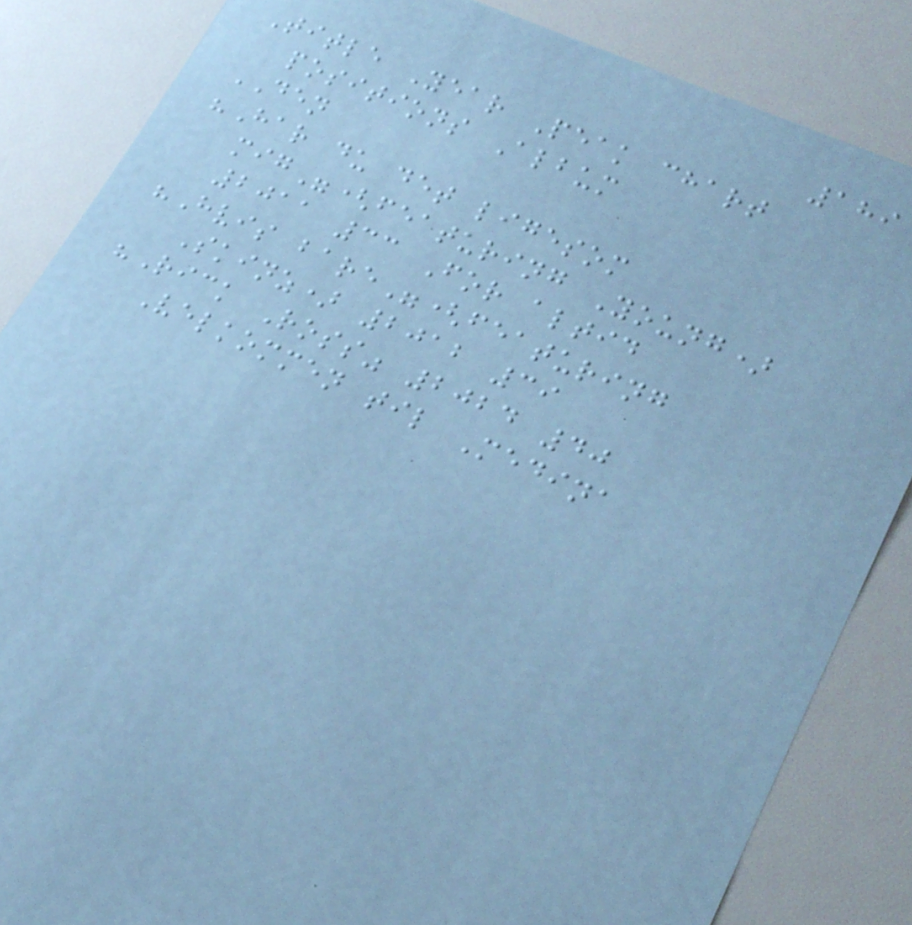189
Title Year Peak chart
positions Album
DEN
"Har du det ligesom
mig"(featuring Young)
2011 33 For altid
"Hvis bare"(featuring
Skinz) 2012 39
"Rick Ross" 2024 40
Velkommen til Medina
